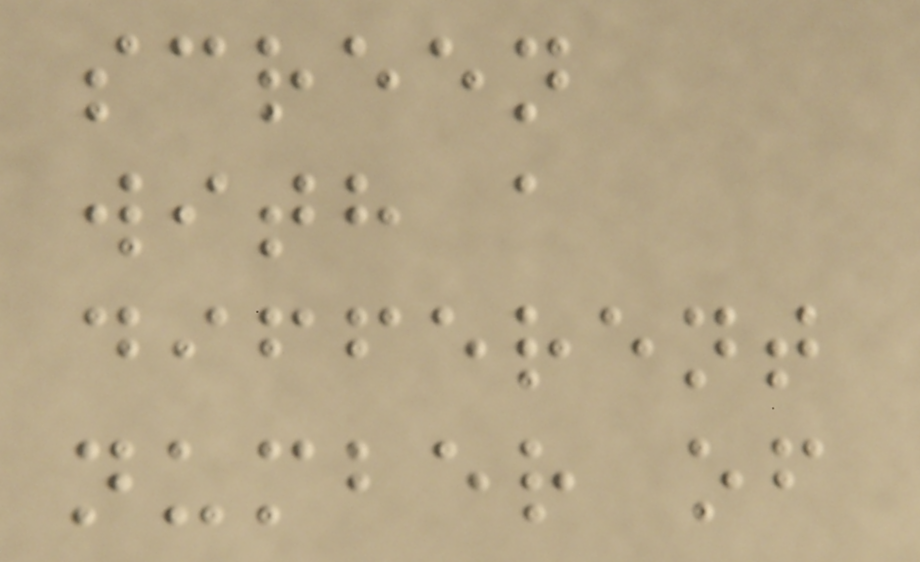screen
with a
different
number of
